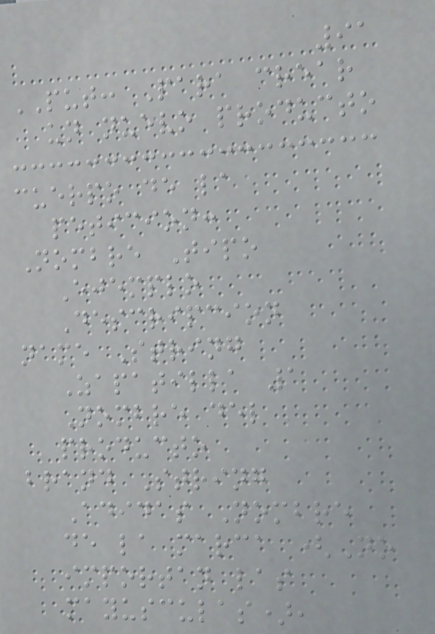91
PUT: Para crear
un nuevo producto
cuerpo de la
peticion:
Nombre Tipo
Ejemplo
Descripcion
name String
Zapatilla 1
Nombre del
producto
brand String
Adidas Nombre
de la marca (No
importan las
mayusculas),
